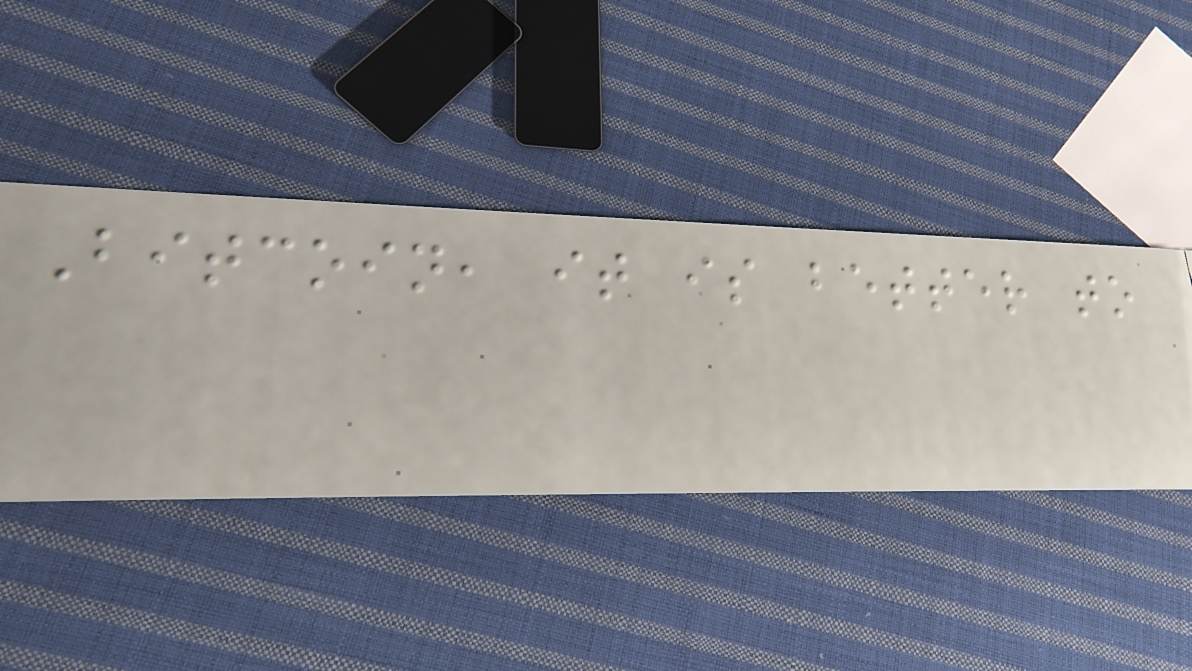Bitcoin, it is better to
